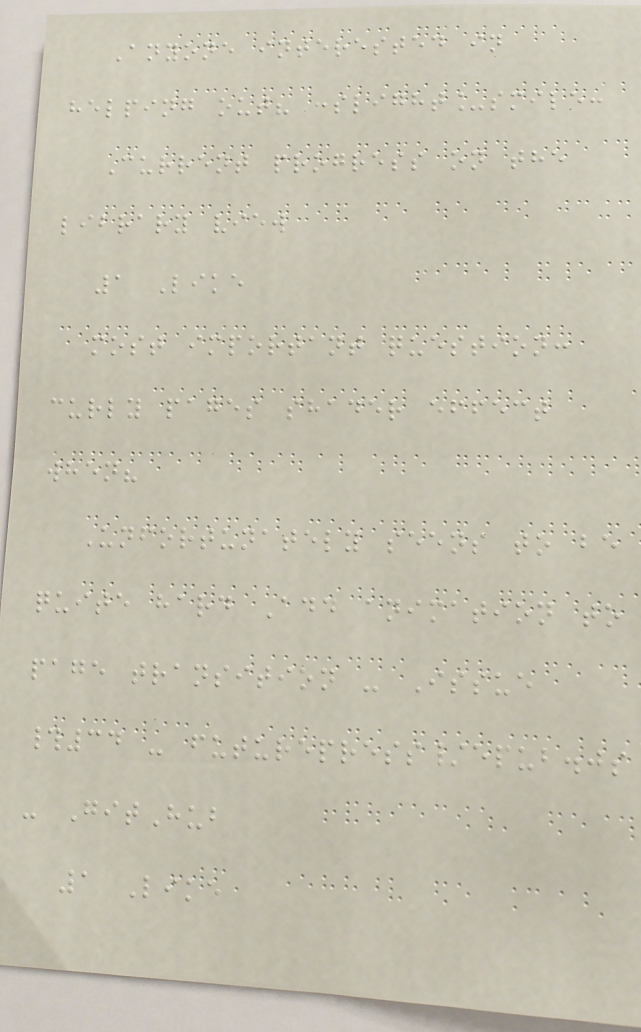Anyone interested in
helping out? :slight_smile:
Current progress on the
library view
1 Like
most important question:
curly pages shader effect
when?
Unfortunately seens to be
quite hard Add animation to
page transition - Issue
#34 - futurepress/epub.js
- GitHub
1 Like
